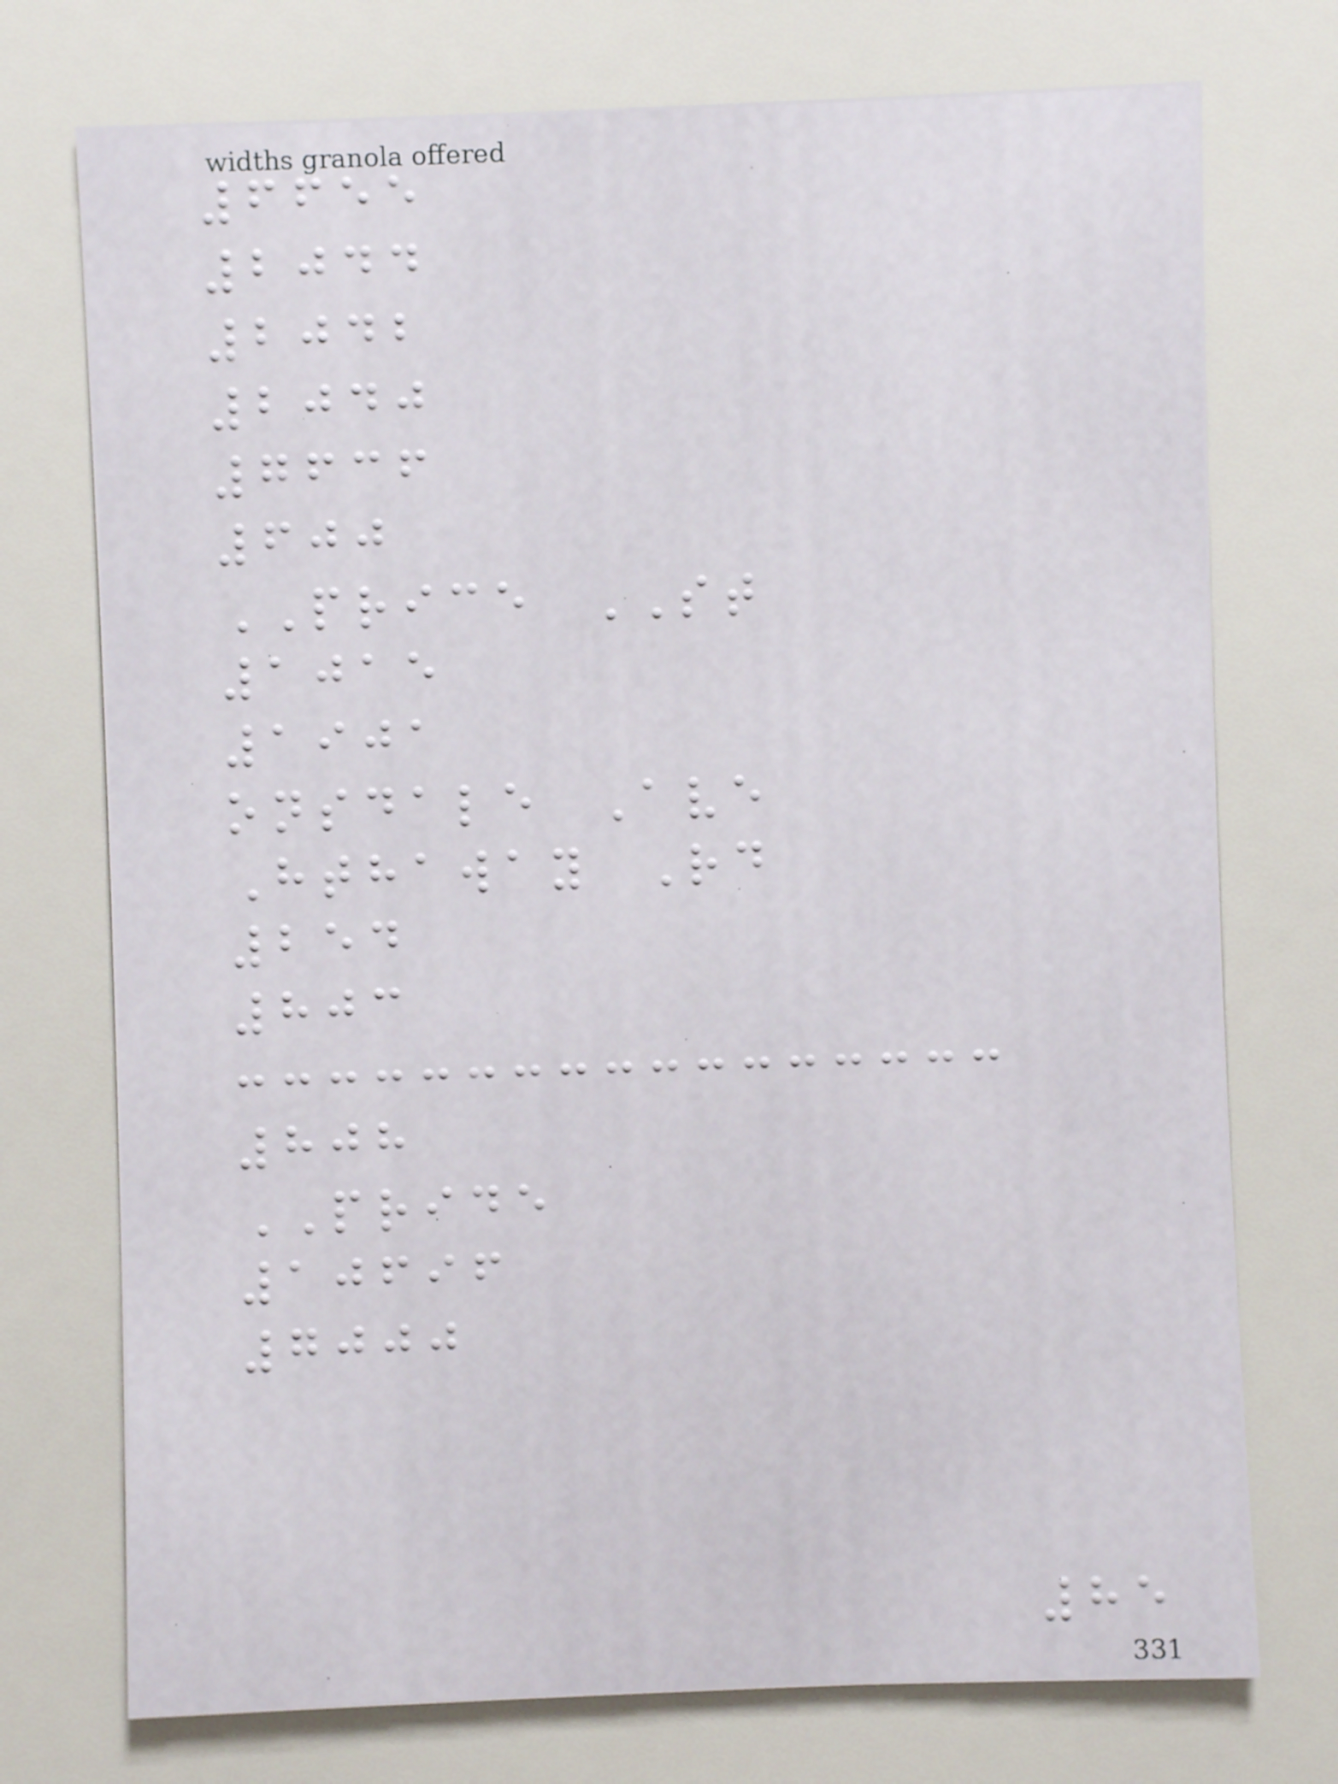6655
2044
2042
2040
7636
600
PRICE ST
1015
1901
onsdale Ave
Hthaway Rd
254
803
808
PRIDE
10696
7000
85
